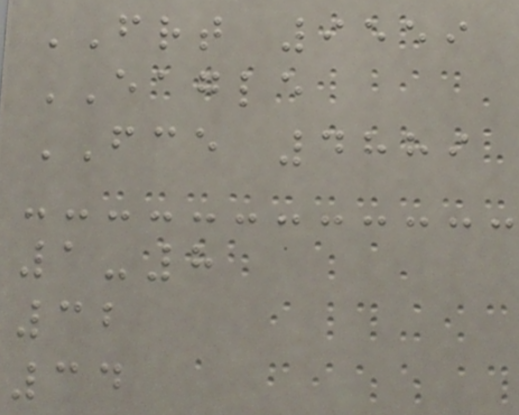FRT 9559
EAGLE
FCE 4889
1-8
32
34
